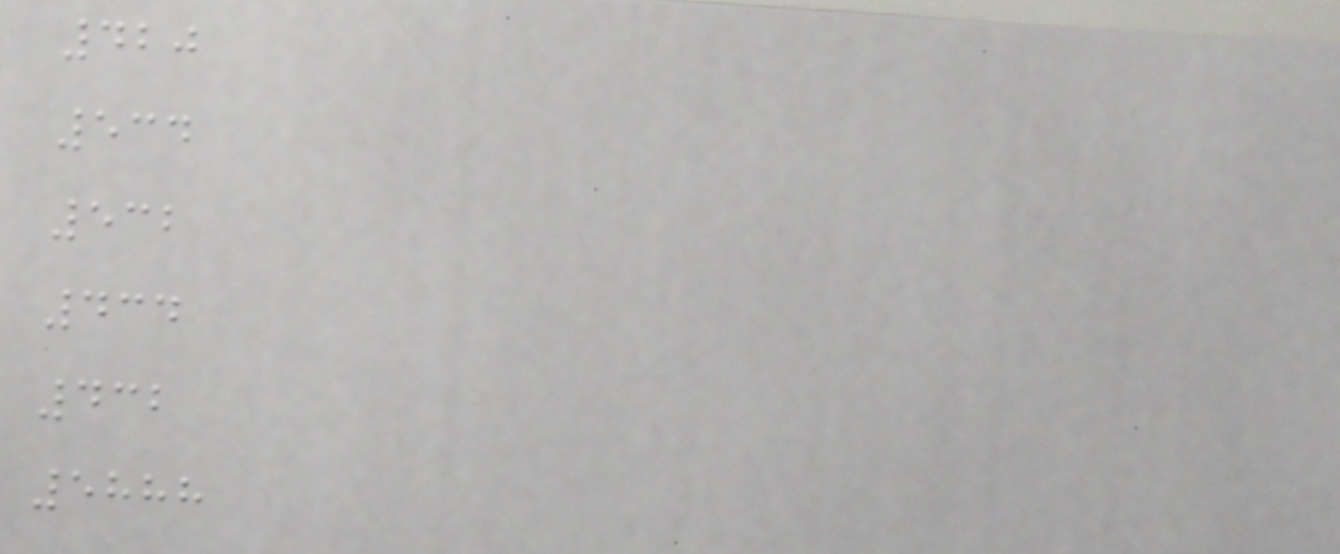420
534
532
434
432
5888
